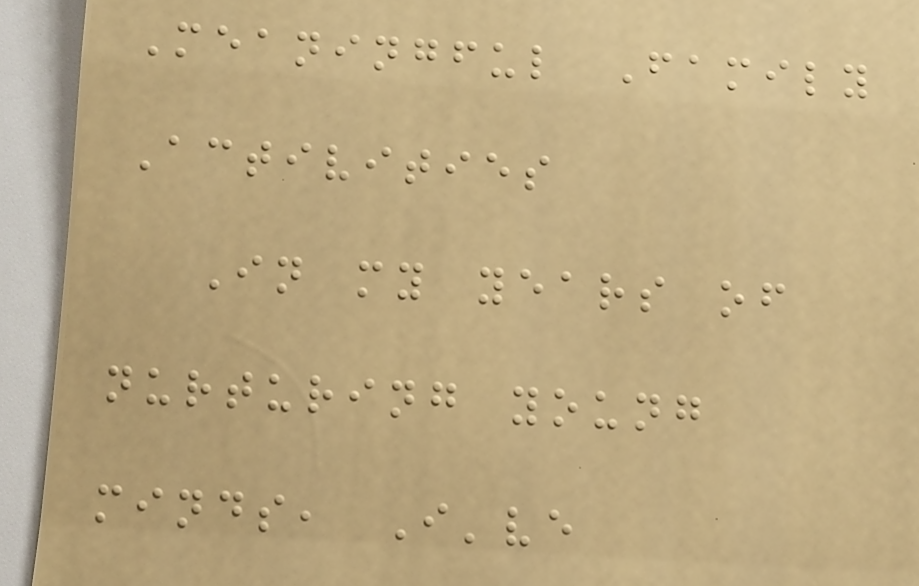Meaningful Family
Activities
In my years of
nurturing young
minds, I've
